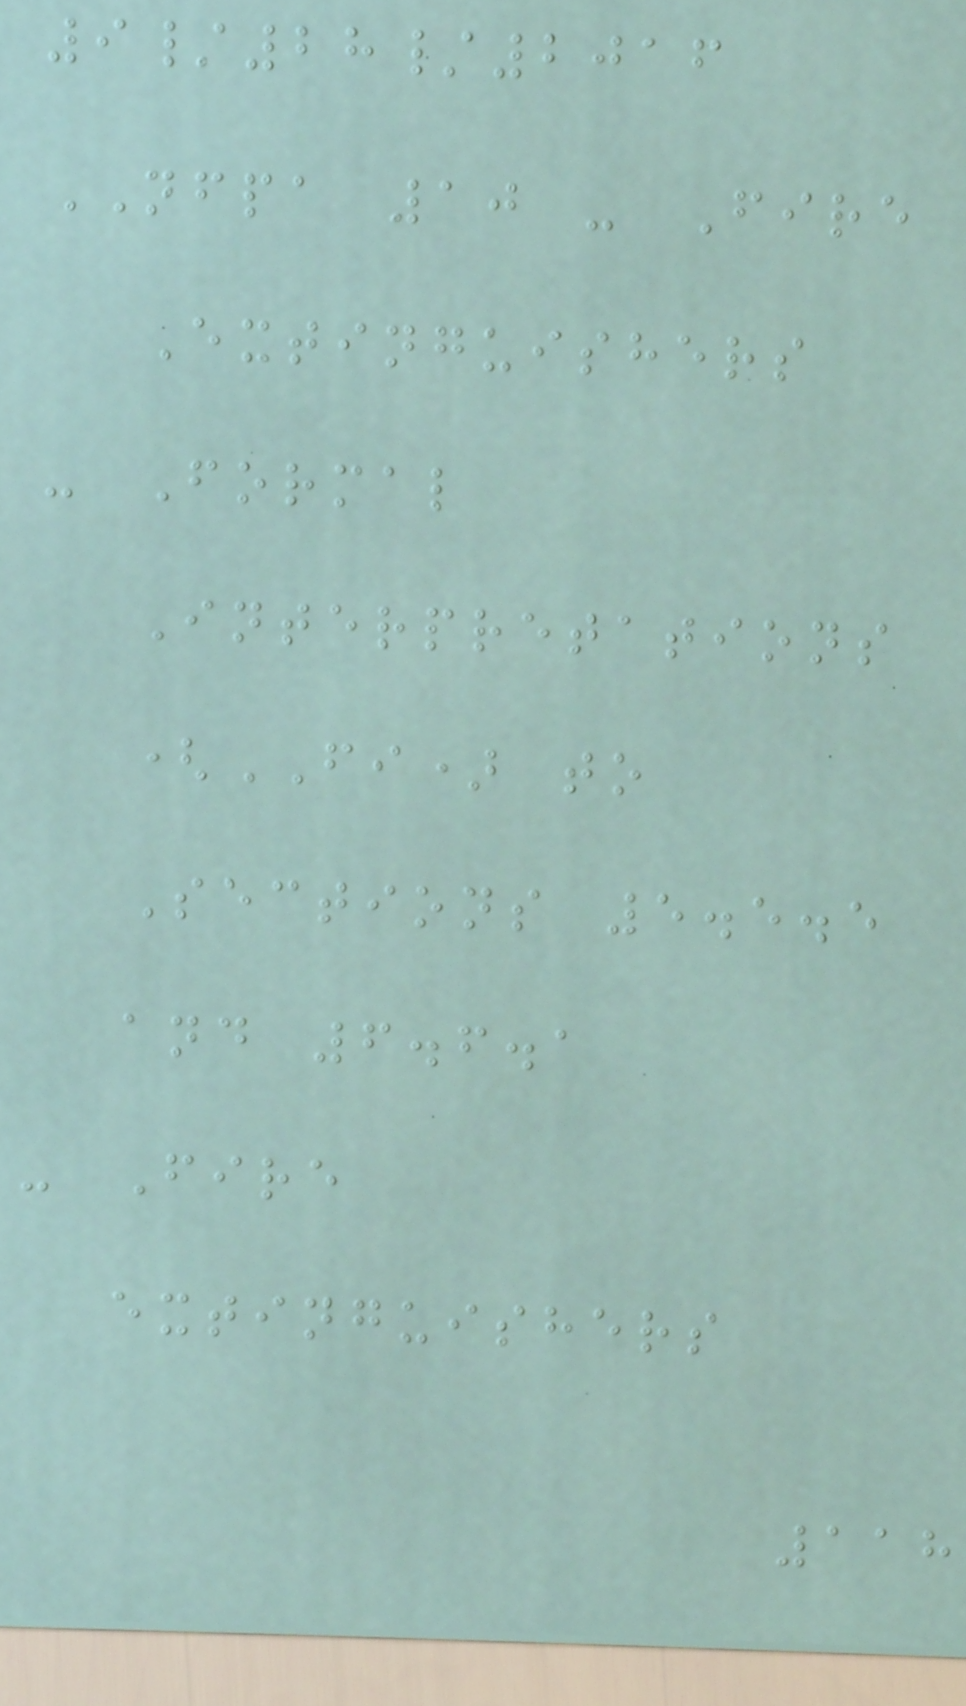9/28/2016
NFPA 10 - Fire
Extinguishers
- Formal
Interpretations
(FI) to
Sections 5.5.5
and 6.6.1
- Fire
extinguishers
118
